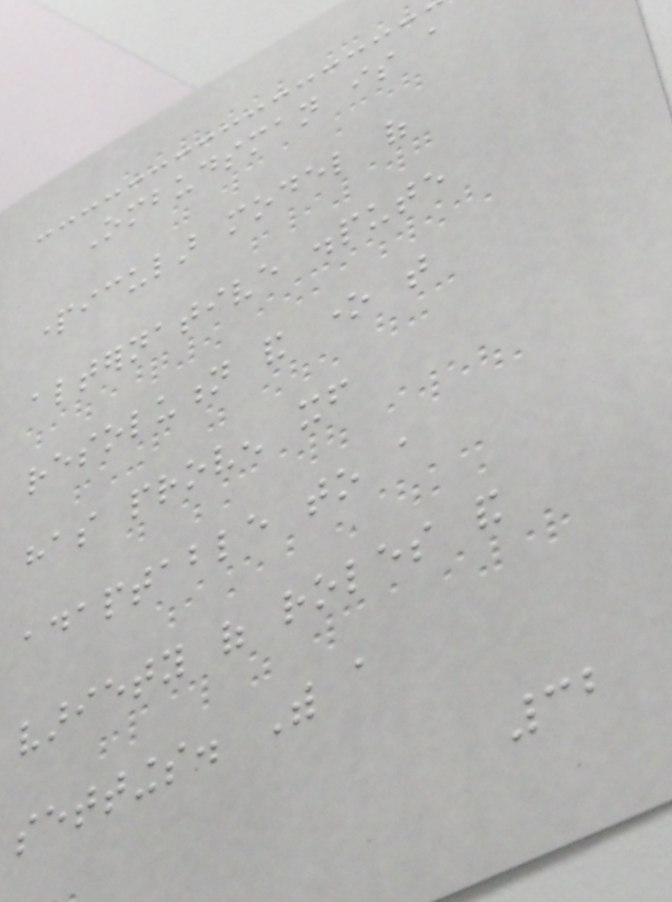Ombudsman is a
particular model of
alternative dispute
resolution and one that
has proven itself
adaptable to a
variety of roles and
settings. With a
32
